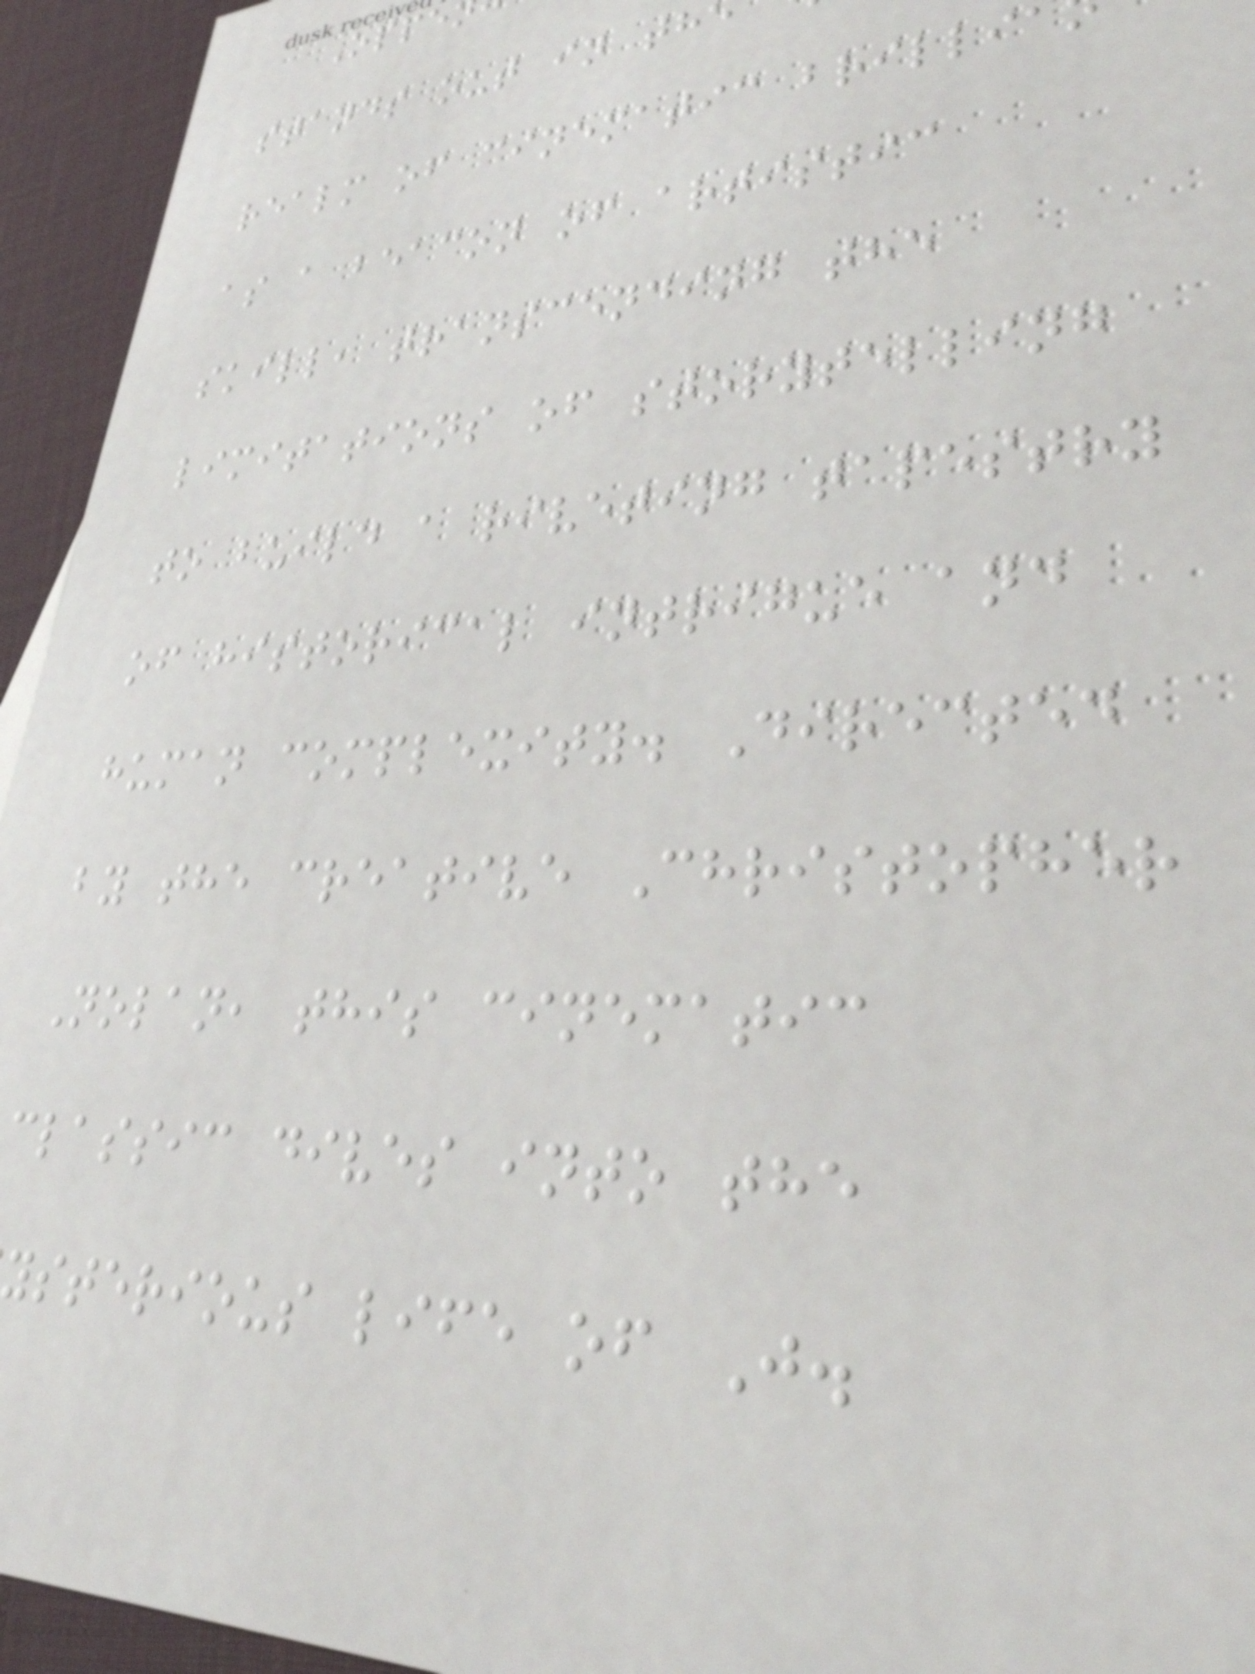stands out in th
realm of cinematic brilli
as a beacon of artistic
skill, transcending the
limitations of storytelling
to build a riveting tapestry
of historical intrigue and
human complexity. Directed
by the creative Christopher
Nolan, this cinematic
classic dives into the
ysterious life of J.
